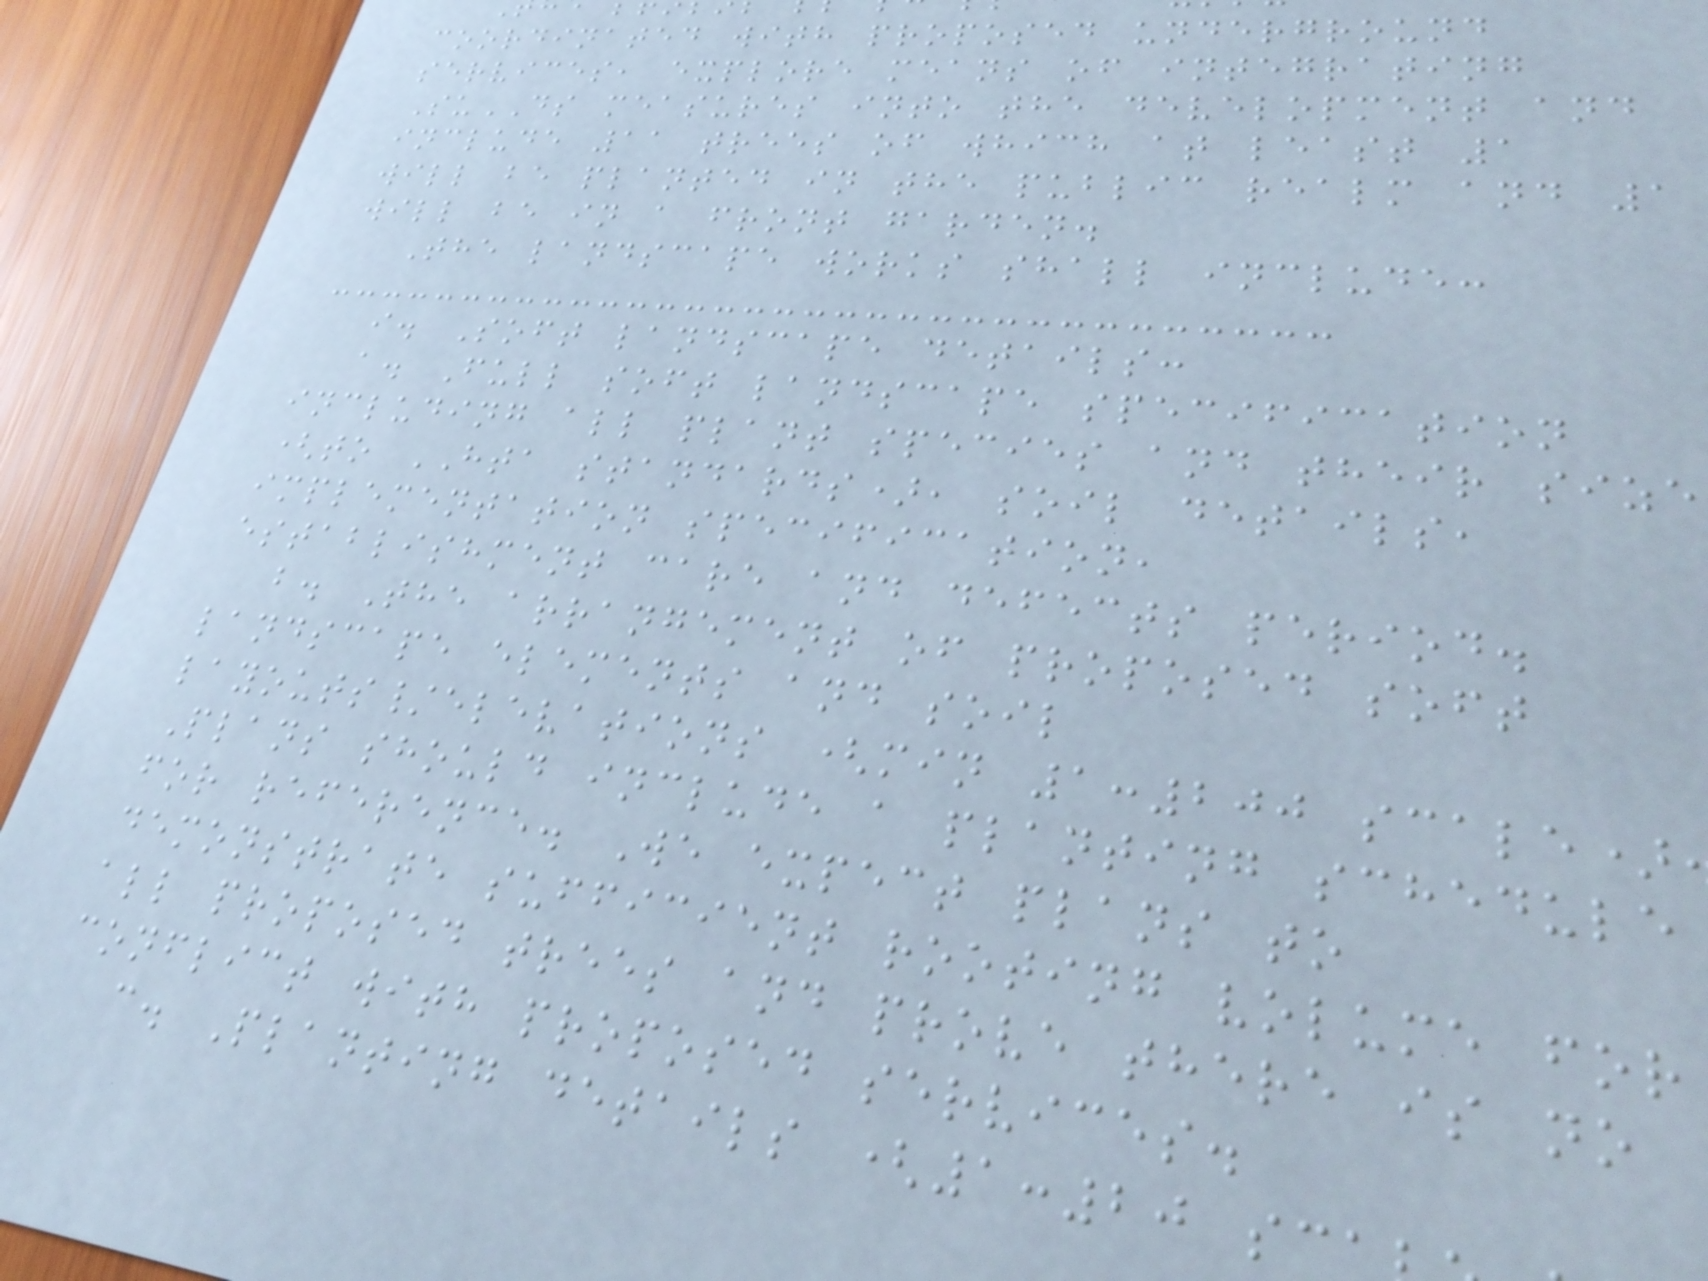coordinated with proposed underground
services, explore means of integrating
SuDS measures into the development and
include 11 trees of which at least 1
will be planted in the public realm and 1
will be in a front garden.
The landscape works shall include:
i. Soft landscape details:
a. Full soft landscape specification
including all plant species and their size
(to HTA standards), soil details,
implementation specification,
establishment care and defects period.
b. The arrangement of proposed soft
landscape elements and soil
layouts/elevations (min 1:200 scale)
Plans should include a planting schedule
for reference. We expect plans to
demonstrate sufficient rooting volume for
all proposed trees and prove there is no
conflict with proposed services.
c. Planting details (1:20 sc
